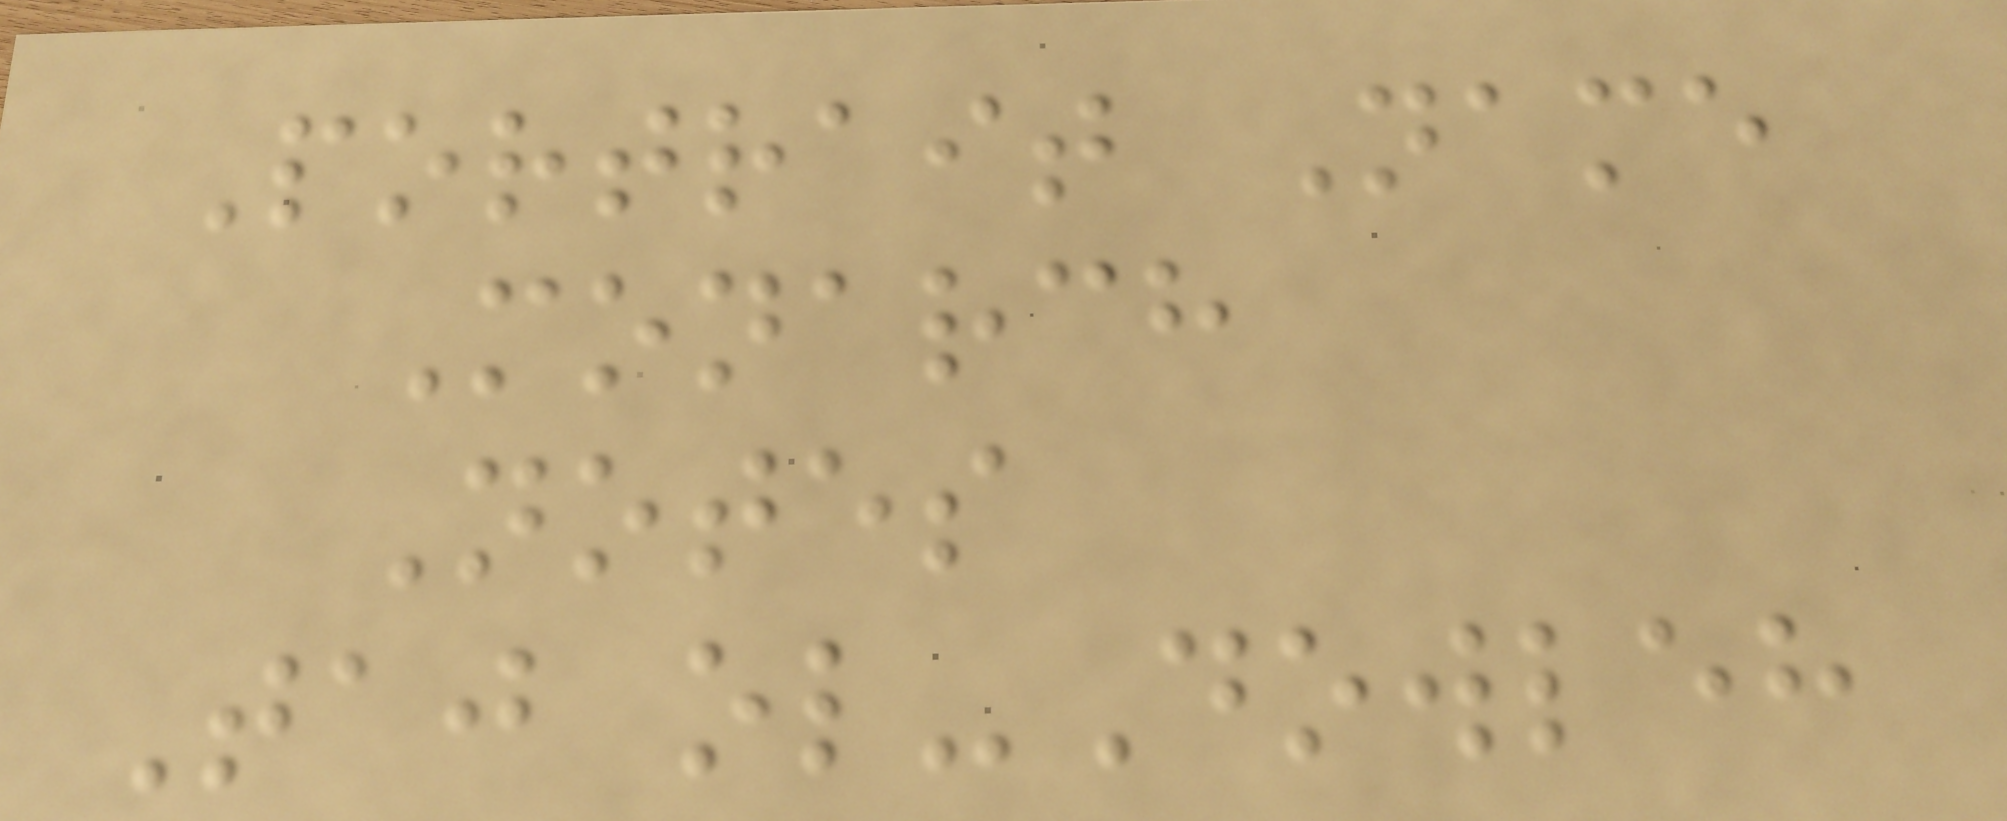Portrait Name
Monarch
Notes
Taj ol-Dowleh
